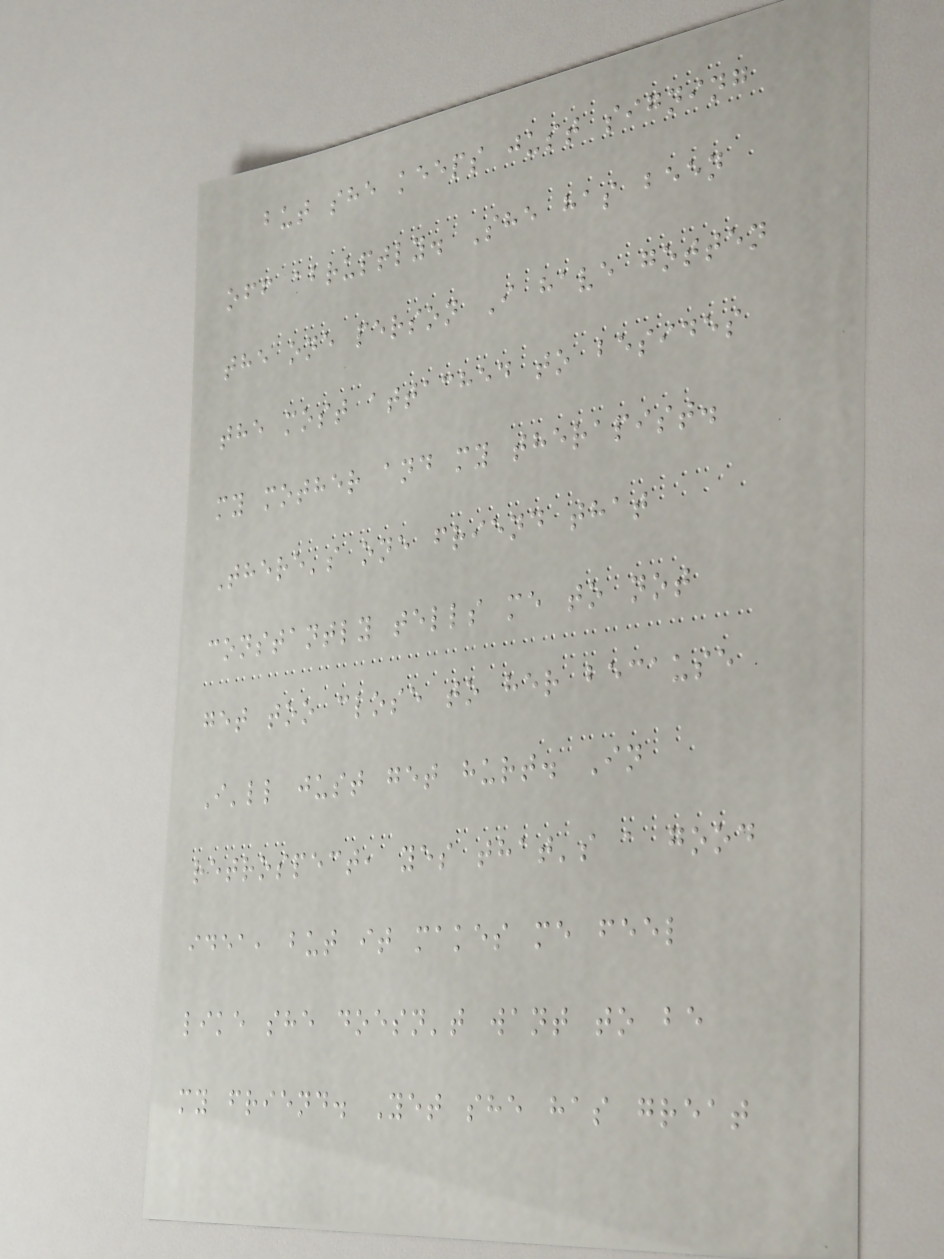but she keeps just signing
off abruptly. She has been
the one person I have gotten
the most attached to besides
my mother and my therapist.
There's one friend that
constantly tells me to not
get too close to her because
I'll just get hurt. In
retrospect, yes that's a good
idea, but it makes me feel
like she doesn't want to be
my friend. Yet she has great
